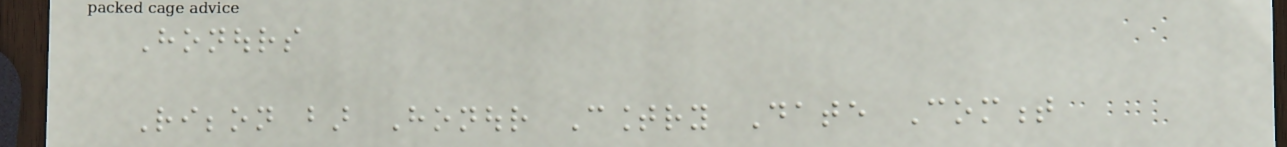Honours
Ribbon bar Honour Country Date Comment
